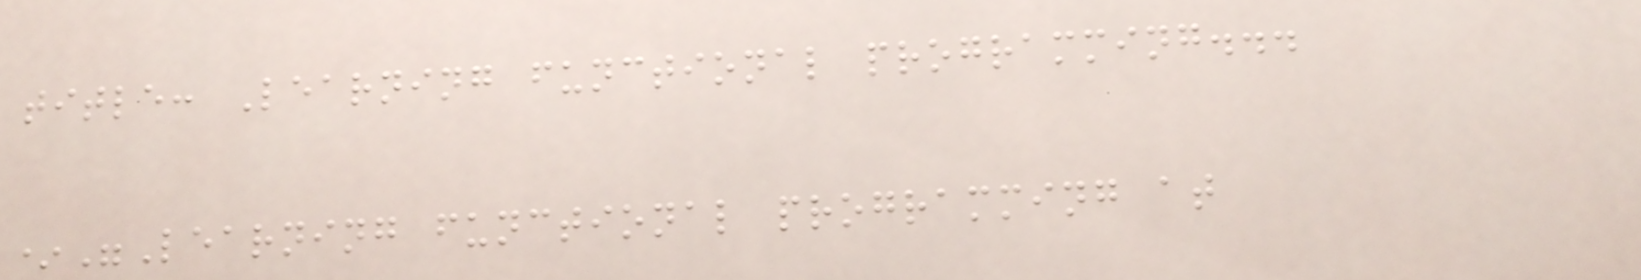title: Learning functional programming...
*"Learning functional programming at
